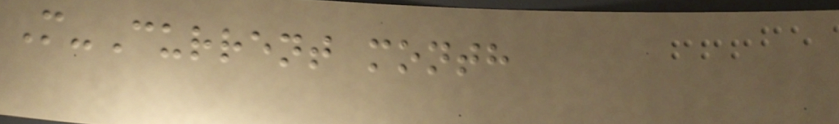M-Current month
